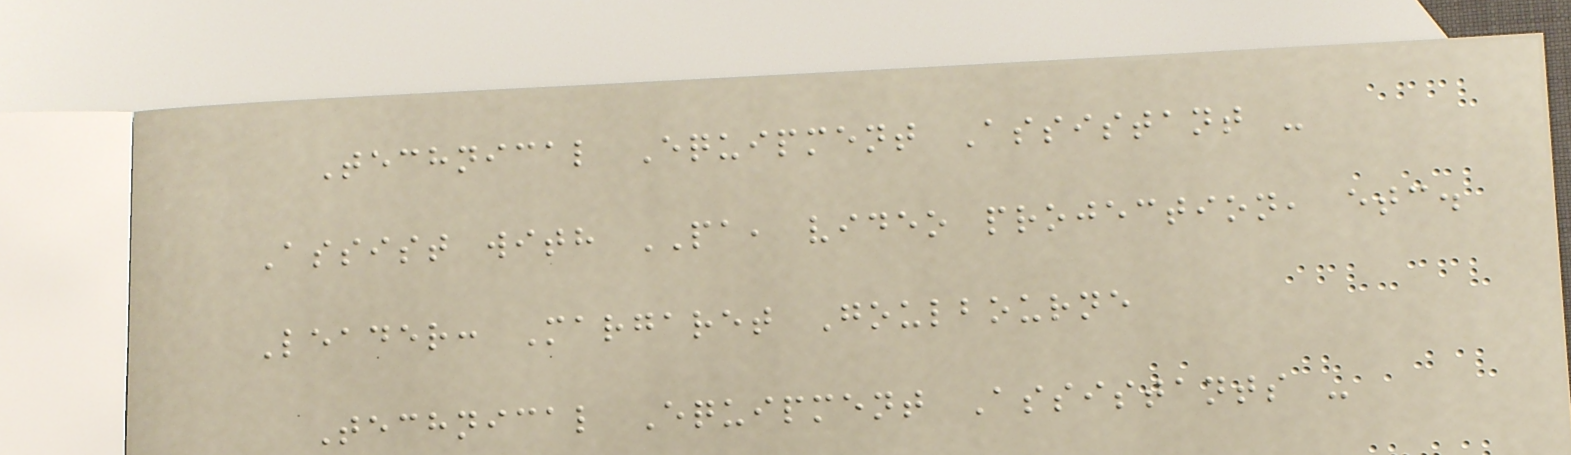Technical Equipment Assistant -
Assist with PA, video projection, etc.
Leader: Margaret Goulbourne
Technical Equipment Assistants -
